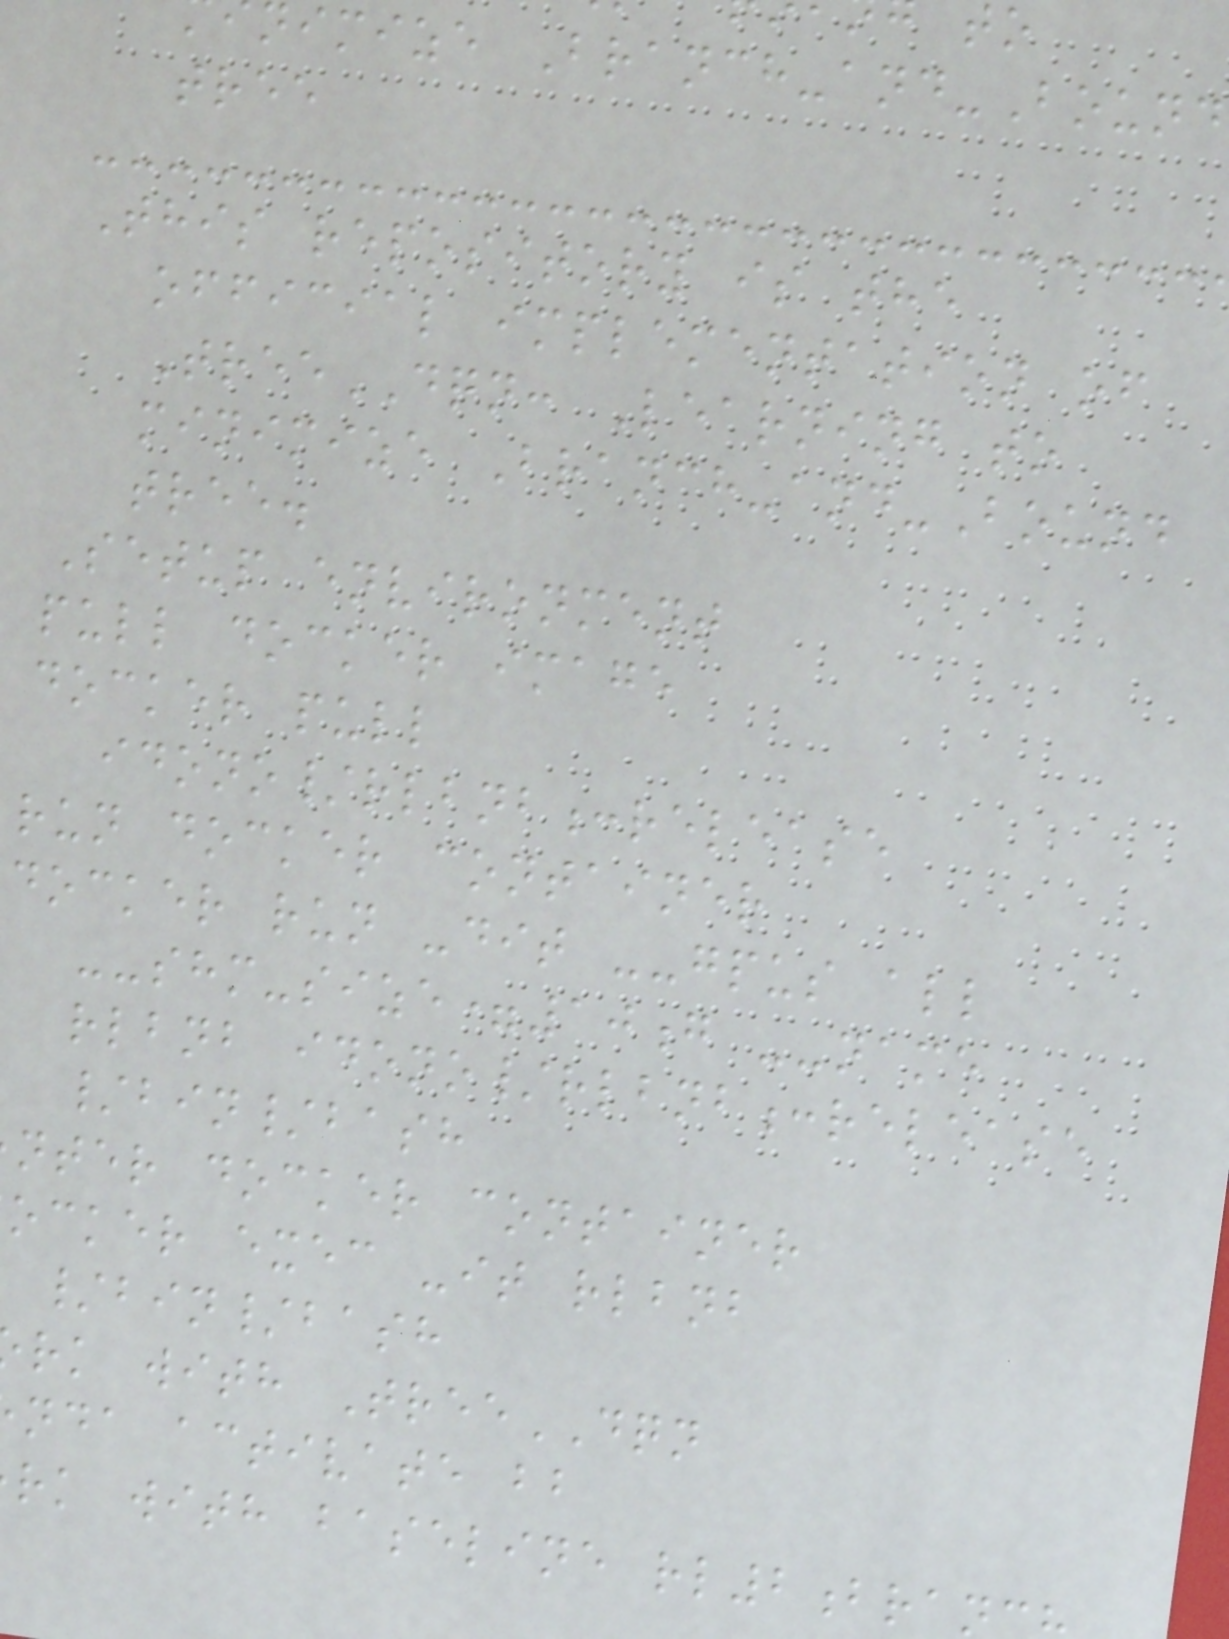imize Branch-and-Bound
tree
This repository is the
official implementation of
TreeDQN: Learning to
minimize Branch-and-Bound
tree.
Setup environment
pull docker image
docker pull
idono/rlbnb:release
run docker container
docker run -dit --gpus all
--shm-size=10g --name
rlbnb idono/rlbnb:release
/bin/bash
nter docker container
ocker exec -it rlbnb
/bin/bash
rk with TreeDQN
nda activate bb
rk with baseline rl2bra
